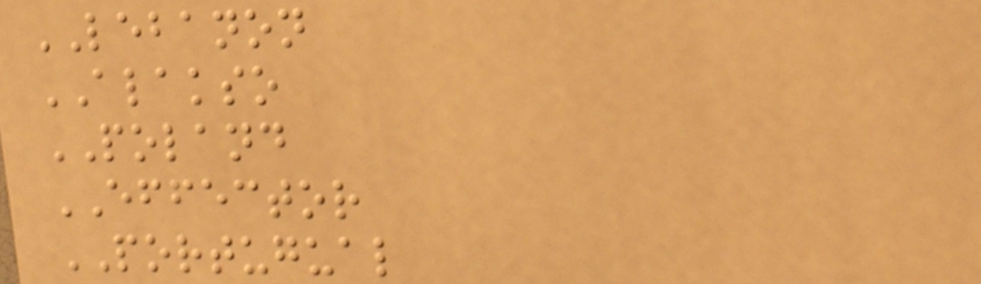LEBANON
ALAKSO
POLAND
EFFECTOR
PORTUGUAL
